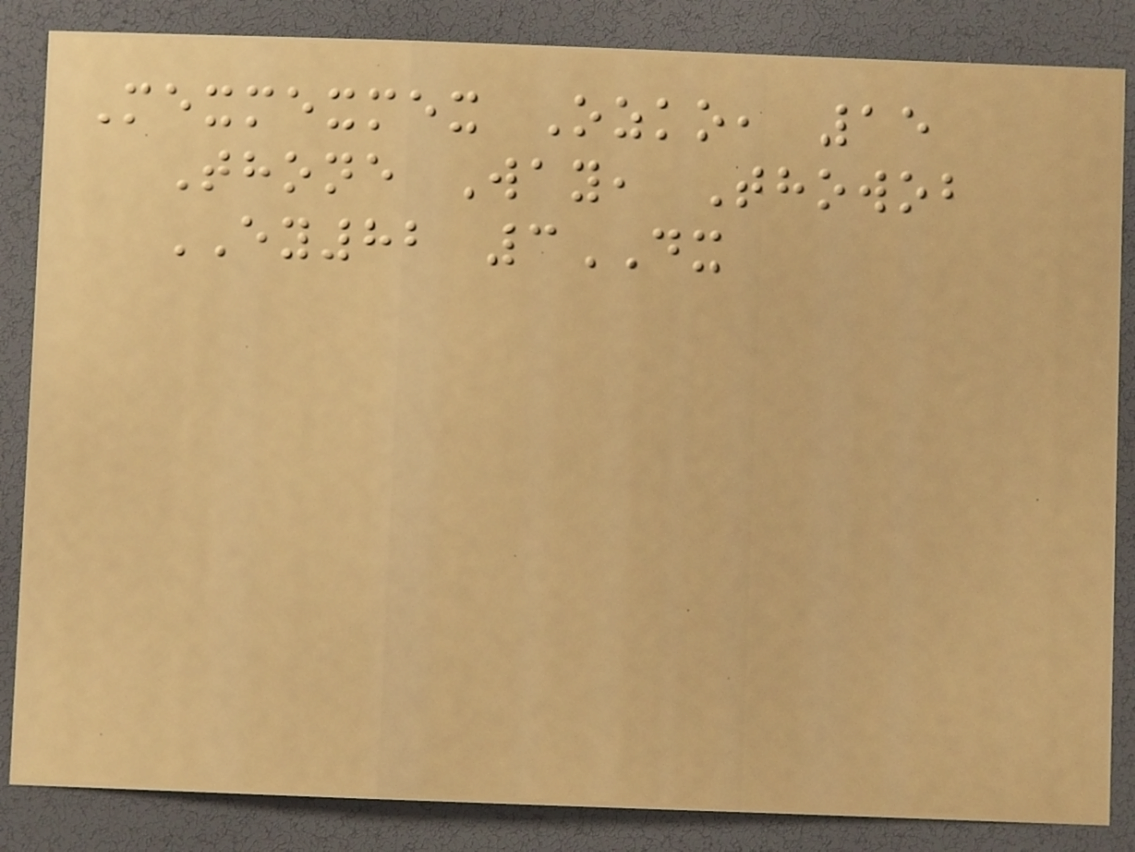Mexmexmex Ozko, 15
Thone Way, Thowob
EY82 3DX
